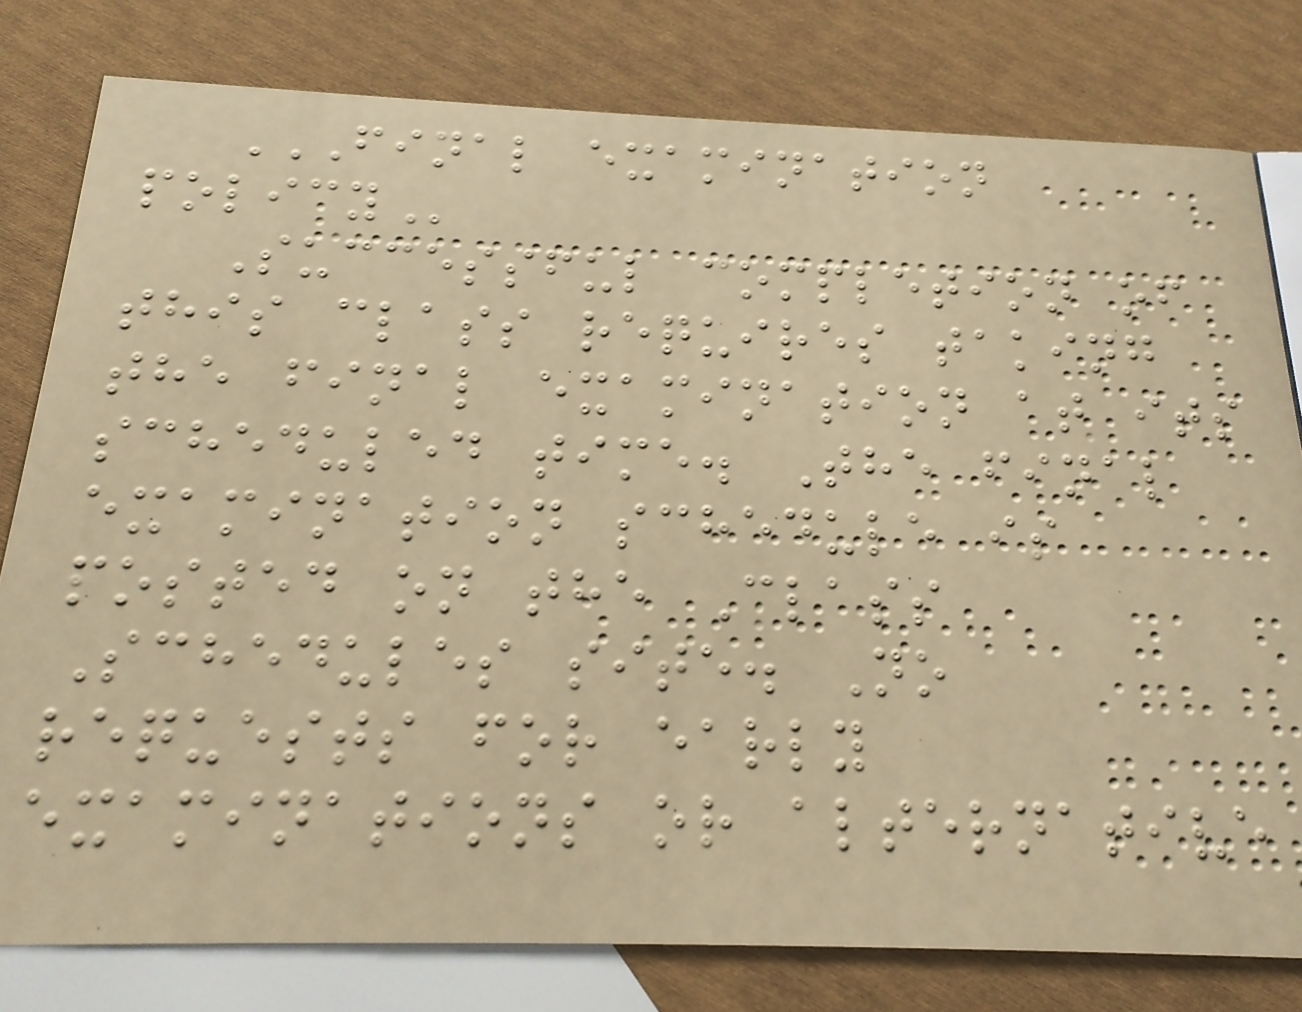FINAL EXAMINATION
POLICY
Successful completion of
this class requires taking
the final examination at its
scheduled time. The final
examination schedule is
posted on the Class
Schedules site. No
requests for early
examinations or alternative
